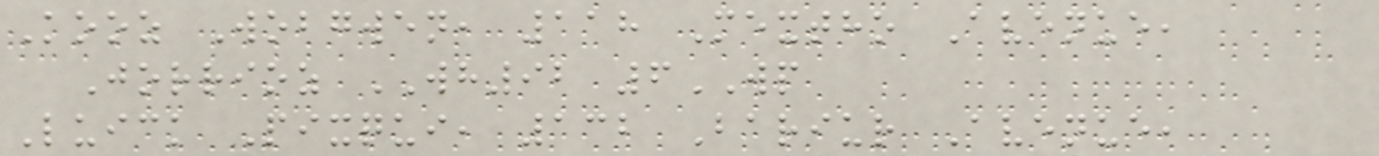Kooz Wobgwen, 118 Mextho Avenue,
Jorrioz WH92 6WP
Luick Pixqui, 132 Bariur Avenue,
